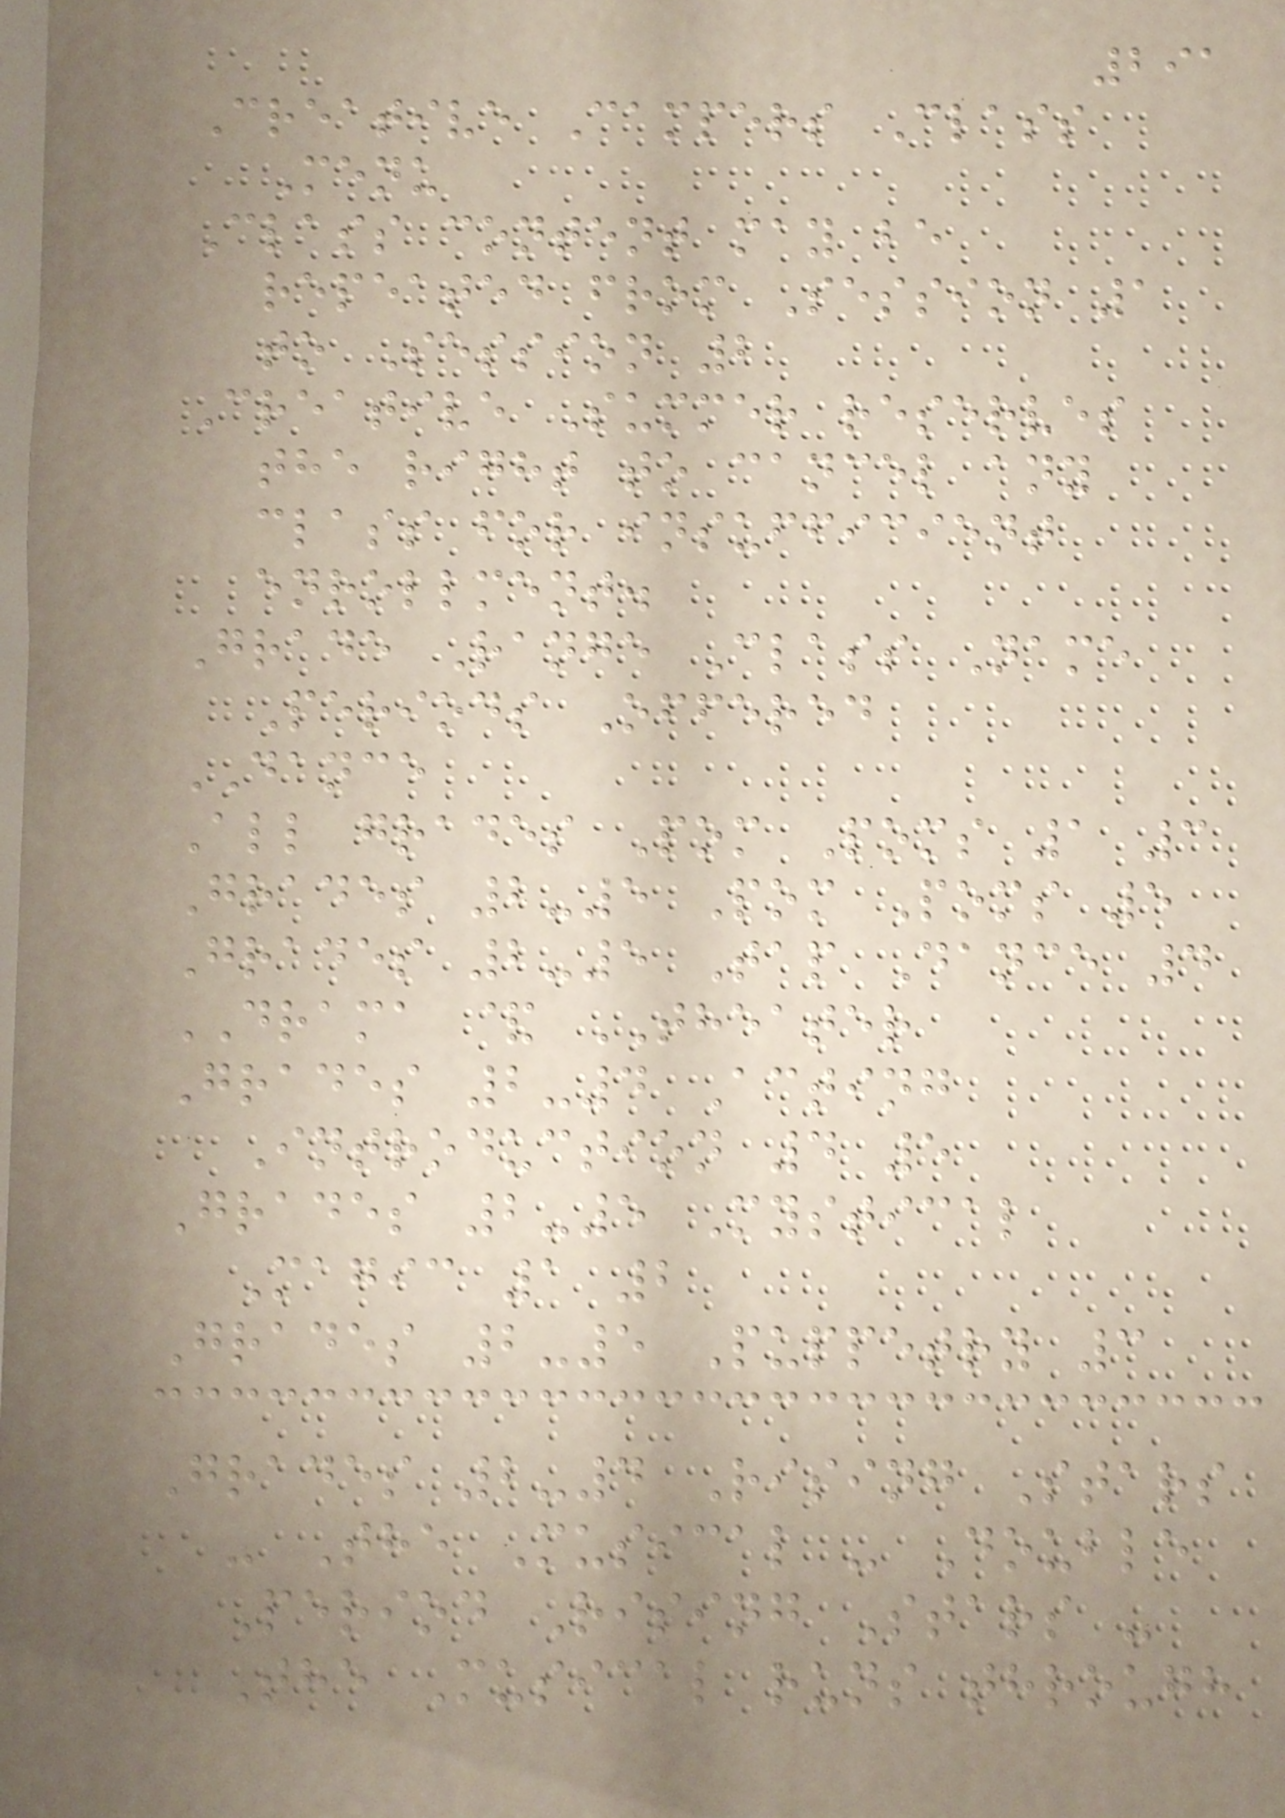291
Creative Campers Class
Menu
Class content may be
repeated from Session 1
to Session 2
Creative Summer reserves
the right to cancel any
class for insufficient
enrollment.
Grade Range Class Name
Periods Offered
DANCE
All grades Pom Poms 1 3
Grades 2-5 Pom Poms 5
Grades 2-5 Tap Dance 4
DRAMA & THEATER
Grades 2-4 Acting
Introduction 4 5
Grades 2-5 Mystical
Magic 1 2
Grades 2-5 Puppetry 3
Grades 2-4 Rising Stars
- The Musical - Double
Period Rising Stars -
The Musical runs through
